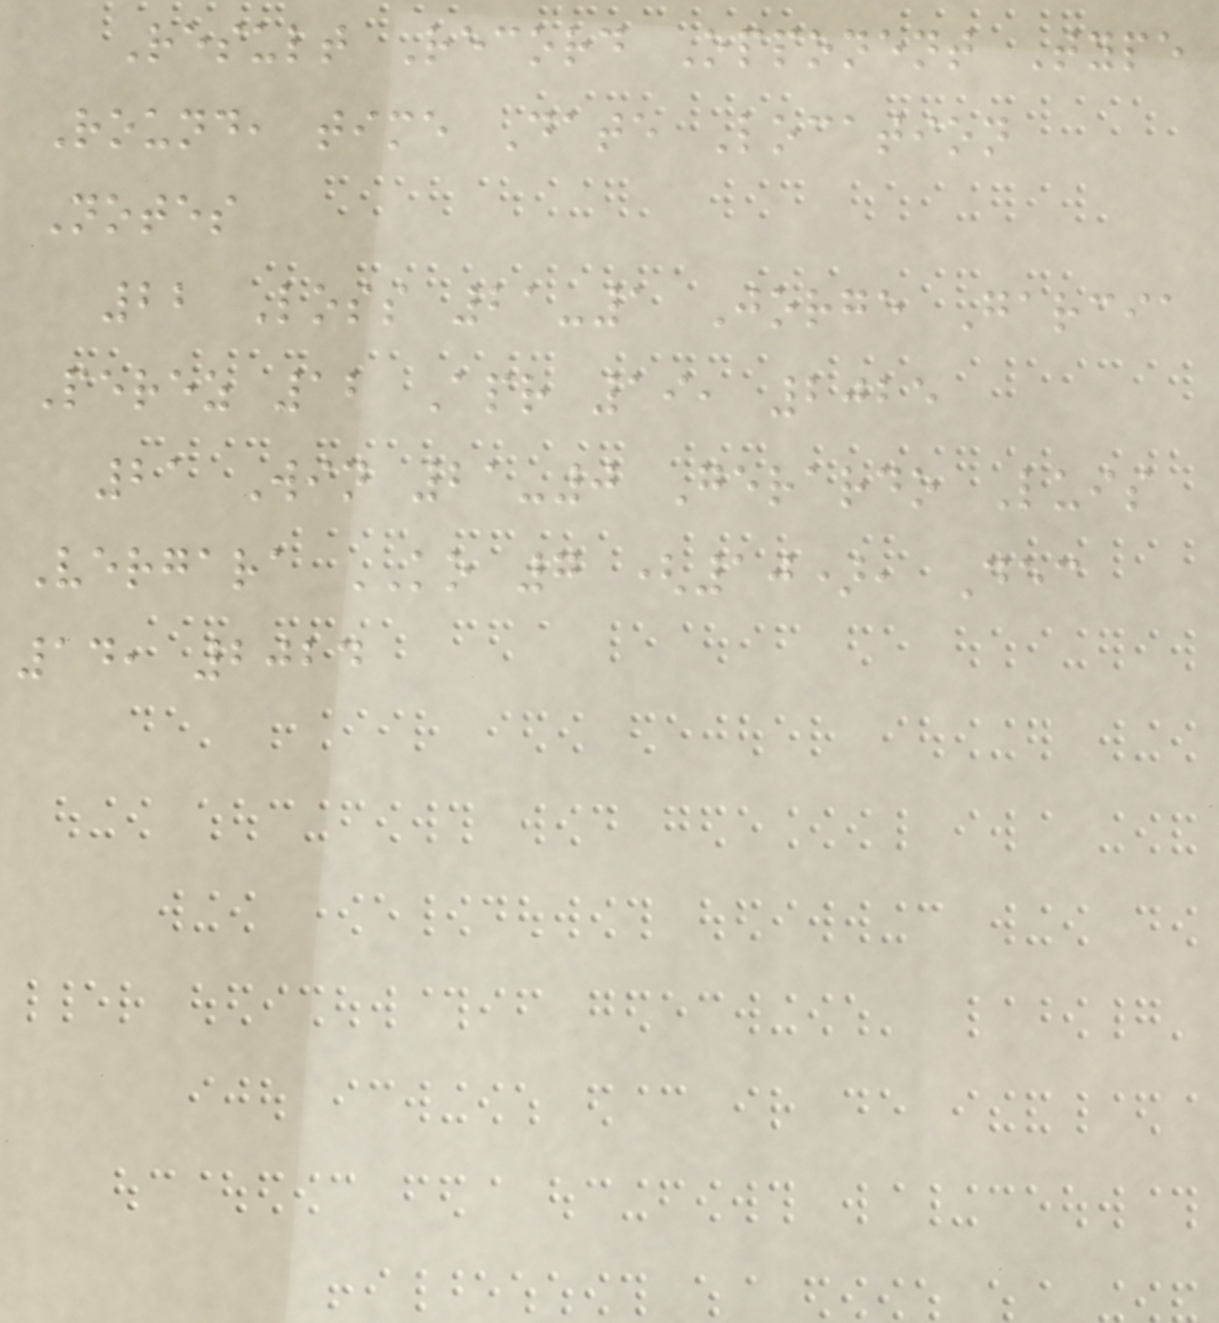Result Record Opponent Type
Round, time Date Location
Notes
22 Loss 21-1 Jorge Garcia
Perez 12 Apr 19, 2025
21 Win 21-0 Gerardo Luis
Vergara KO 7 (10), Dec
14, 2024
